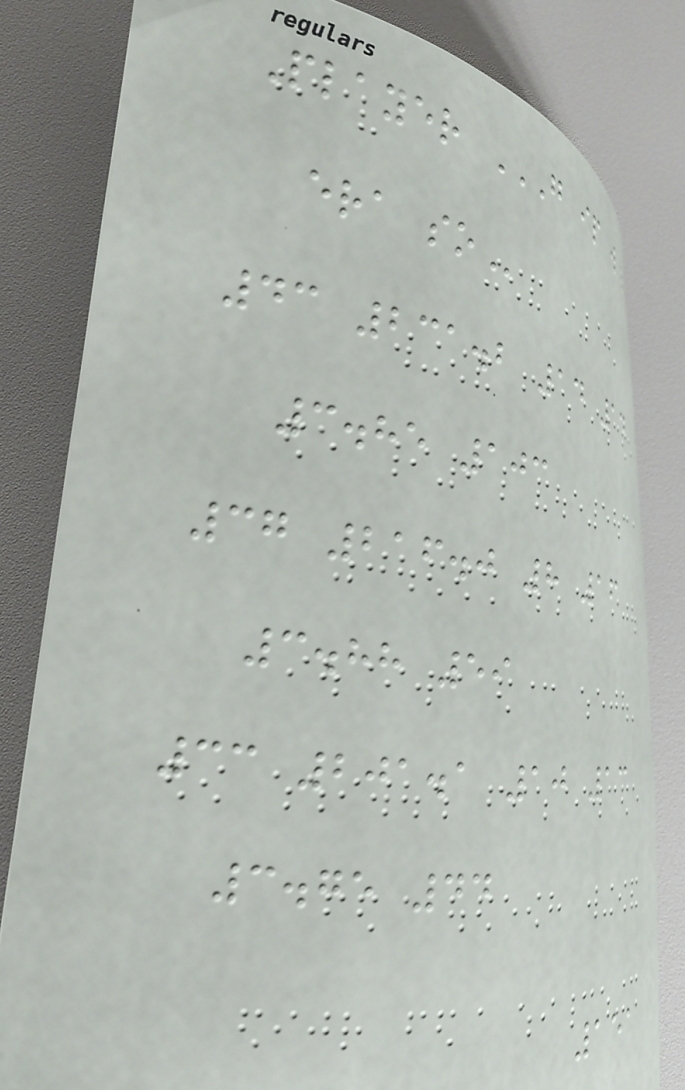Player G IP W L
ERA SO
43 231.2 14 14
3.85 103
37 216.0 8 16
3.88 59
33 201.1 10 13
3.75 44
151
